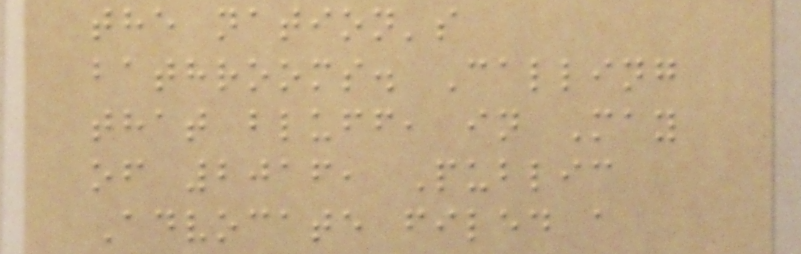the nation's
bathrooms. Calling
that bluff, in May
of 2016, Public
Advocate filed a
